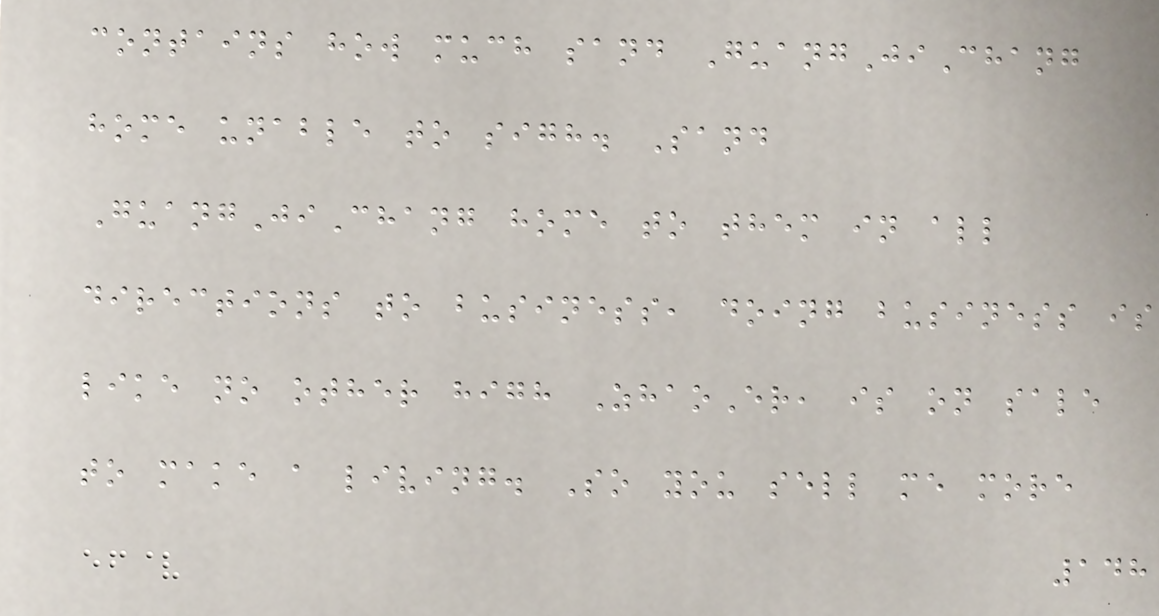contains how much sand GuangJiChang
home unable to sigh. Sand
GuangJiChang home to them in all
directions to business, doing business is
like no other high ZhaoEr, is on sale
to make a living. So you sell me more
148
